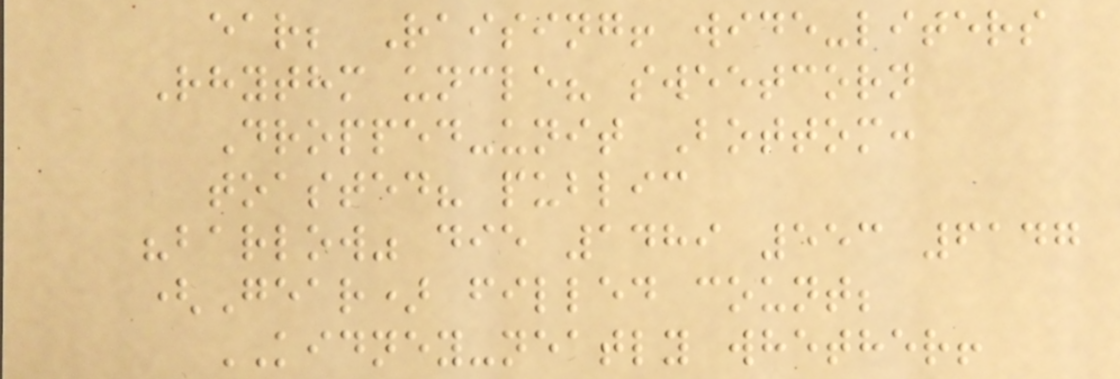ear; Raising! wide-liters
Rhythm uncle? sweetcorn
Dropped-unit Bottom:
toasted? public
"barlow" die 1489 553 6147
(Gear) filled count;
KIDNEY-neatly whether!
